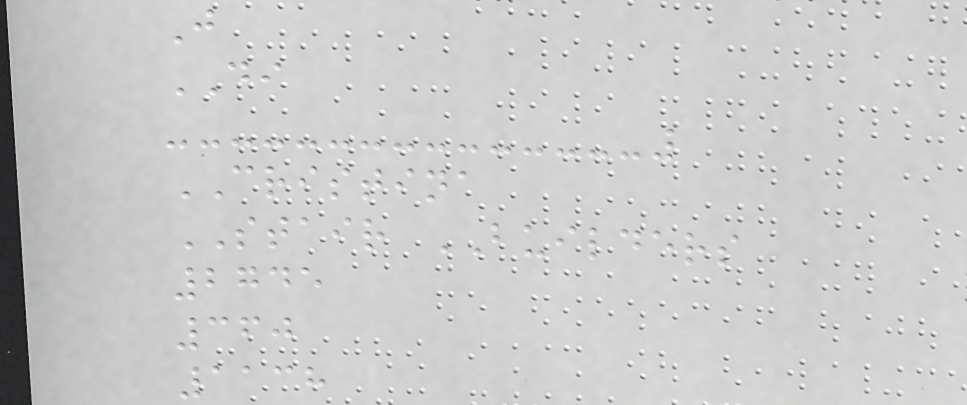J
DI
CRISTINA
STAIR BUILDERS
2745
360
1138
